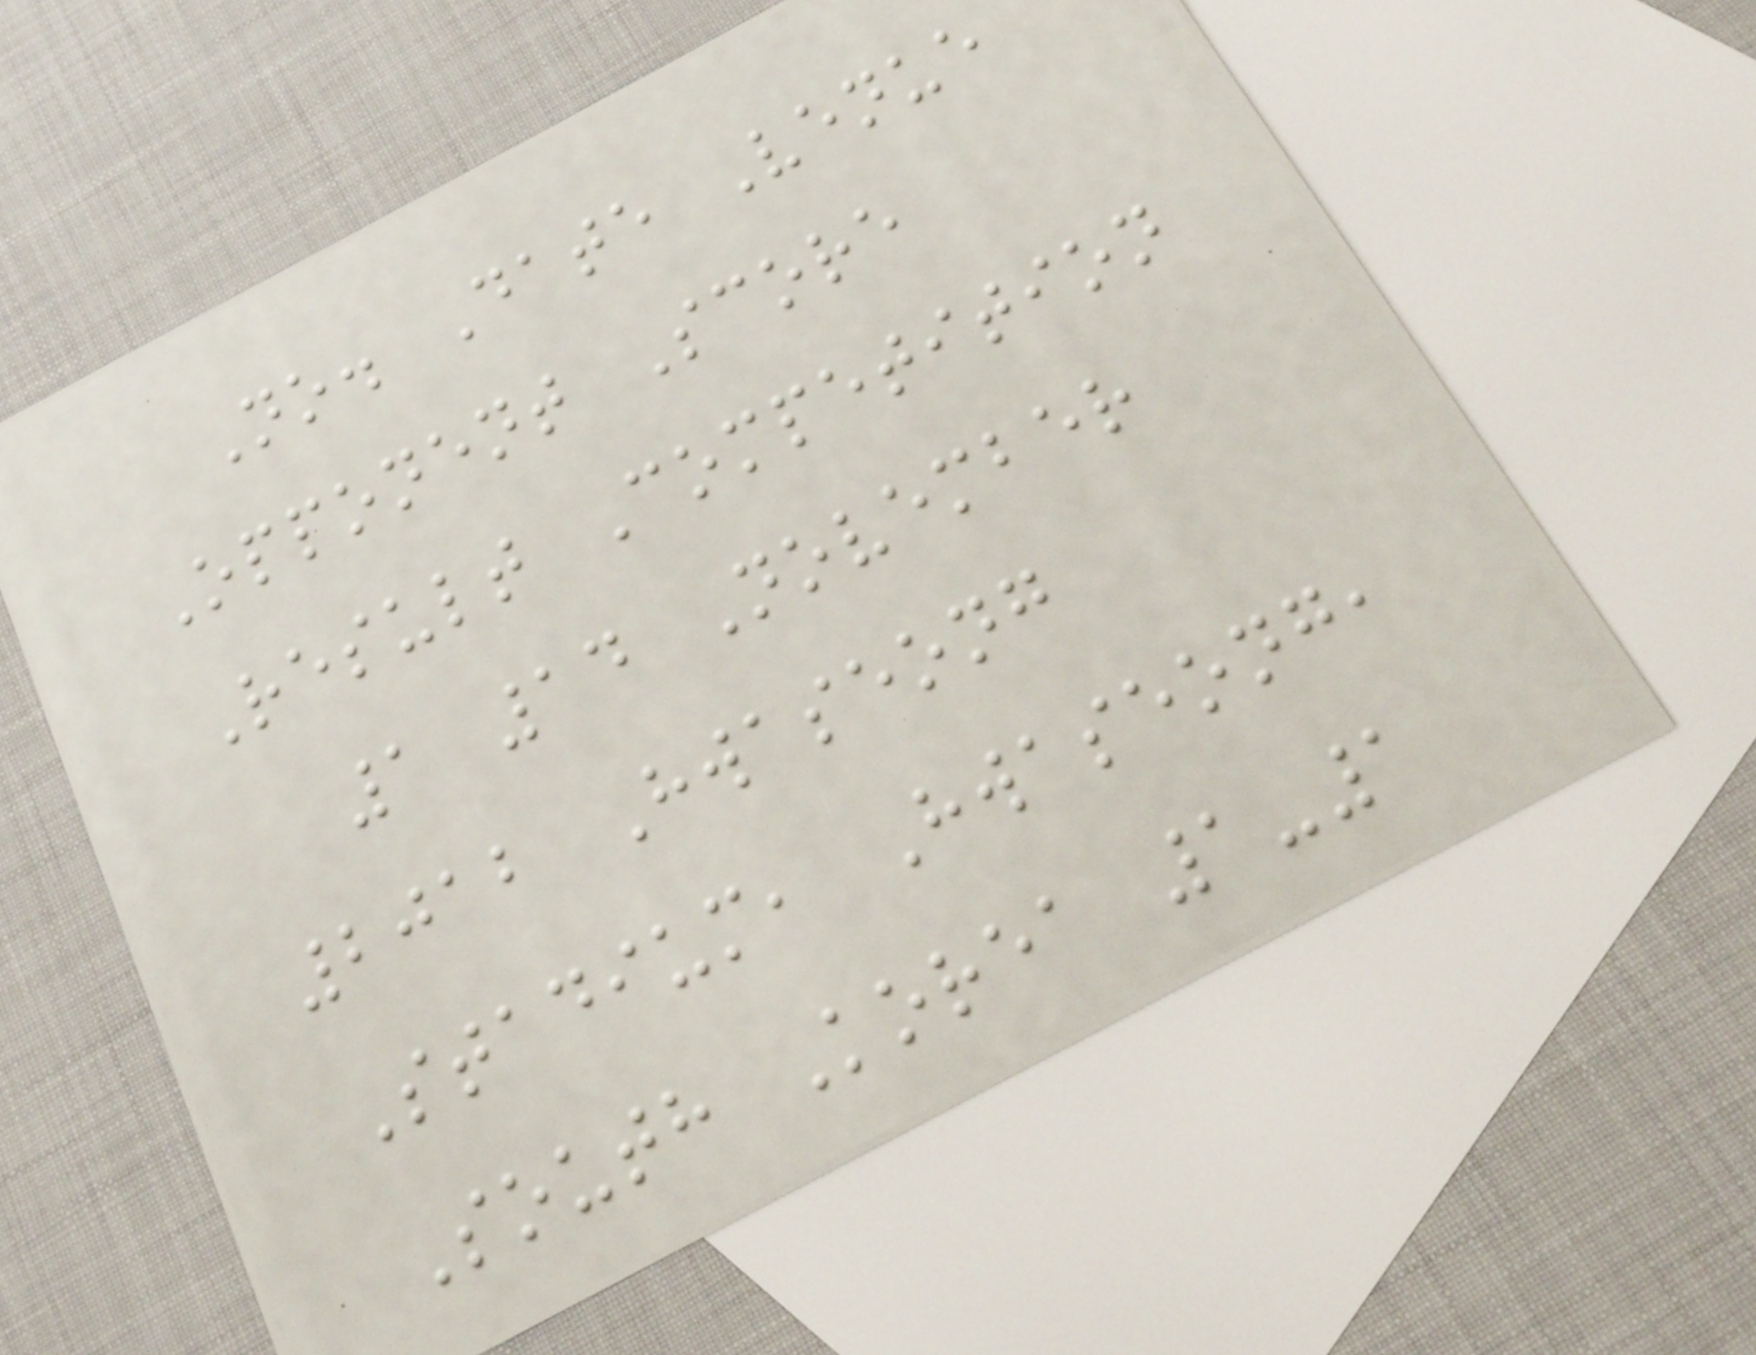No. Date Venue
Opponent Score
Result Competition
1 14 November
2012 Hwaseong
Stadium, Hwaseong,
South Korea 1-1
